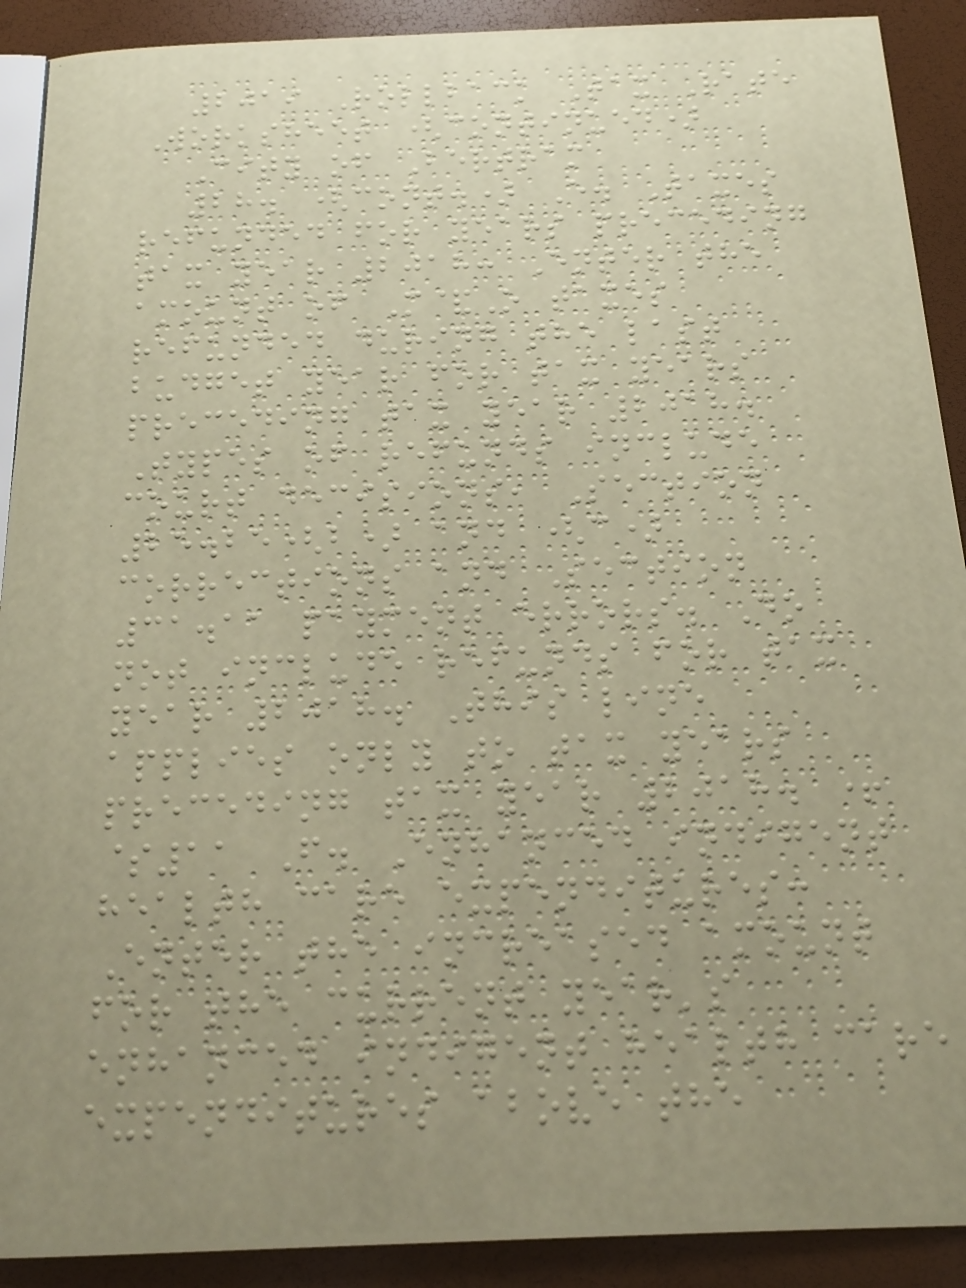2019 Rollback Tax Rate
Worksheet (continued)
City of Bertram
28. (cont.) E. Taxes
refunded for years preceding
tax year 2018: Enter the
amount of M&O taxes
refunded during the last
budget year for tax years
preceding tax year 2018.
Types of refunds include
court decisions, Section
25.25(b) and (c)
corrections and Section
31.11 payment errors. Do
not include refunds for tax
year 2018. This line
applies only to tax years
preceding tax year 2018. +
$11 F. Enhanced indigent
health care expenditures:
Enter the increased amount
for the current year's
enhanced indigent health care
expenditures above the
